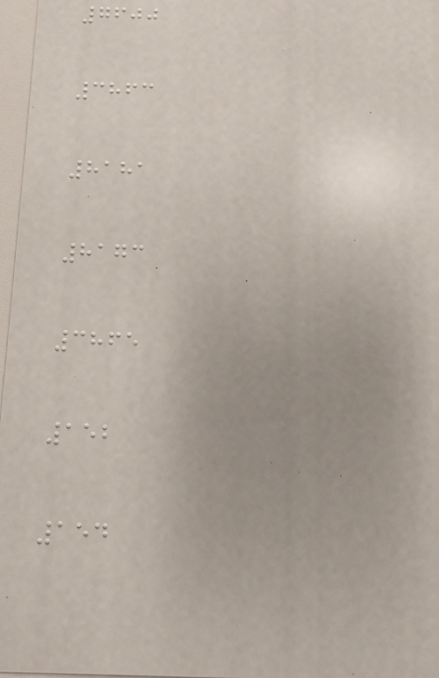7600
3863
8181
8173
3865
152
154
